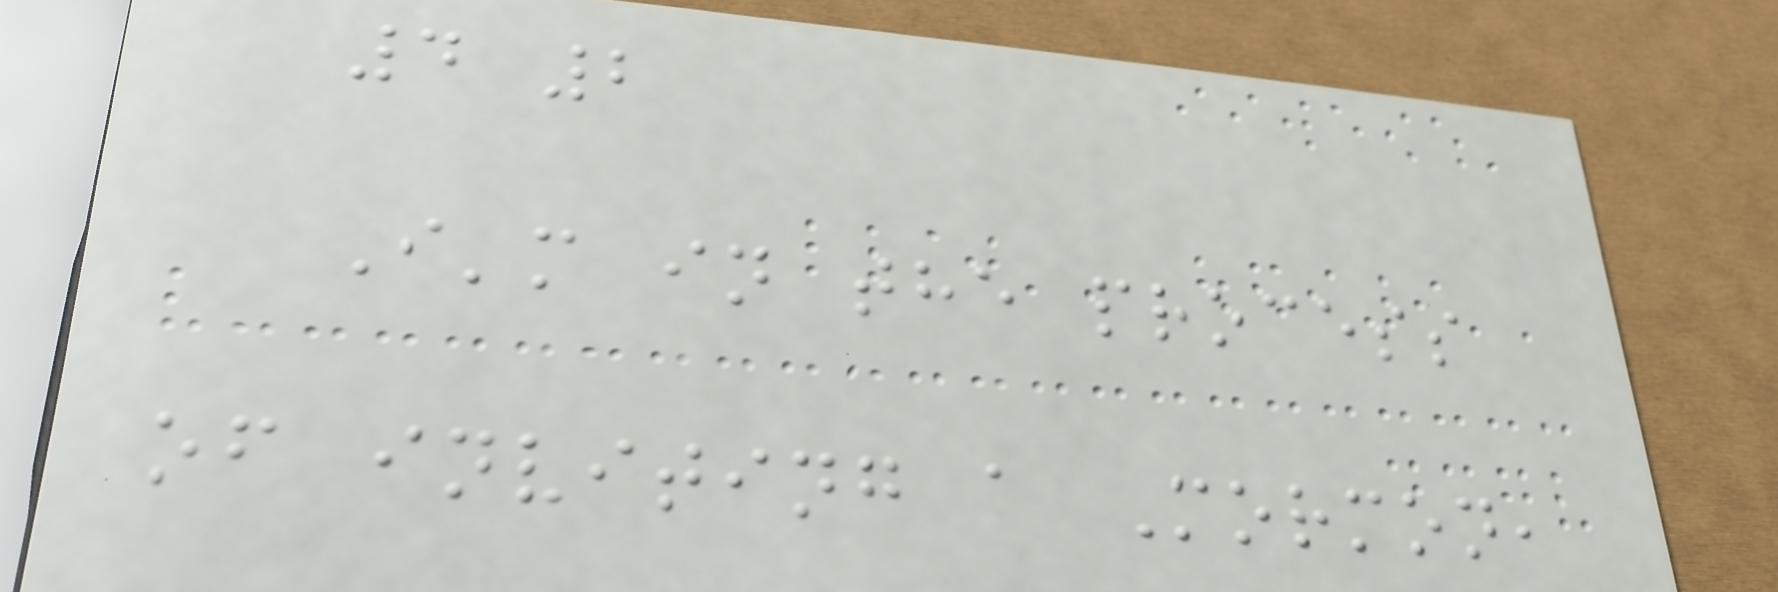4 2
I'm in the process
of inviting a Mormon,
